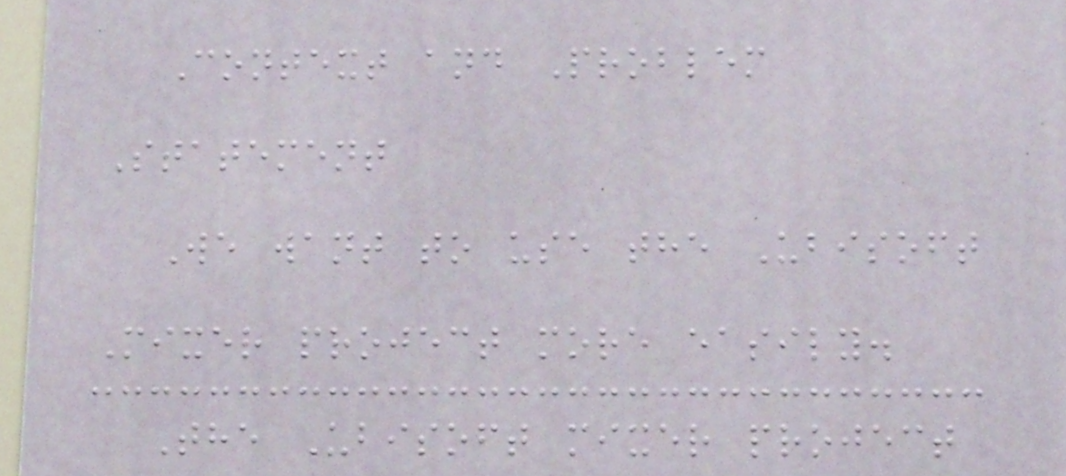Context and Problem
Statement
We want to use the Ubisoft
Mixer project more easily.
The Ubisoft mixer project
